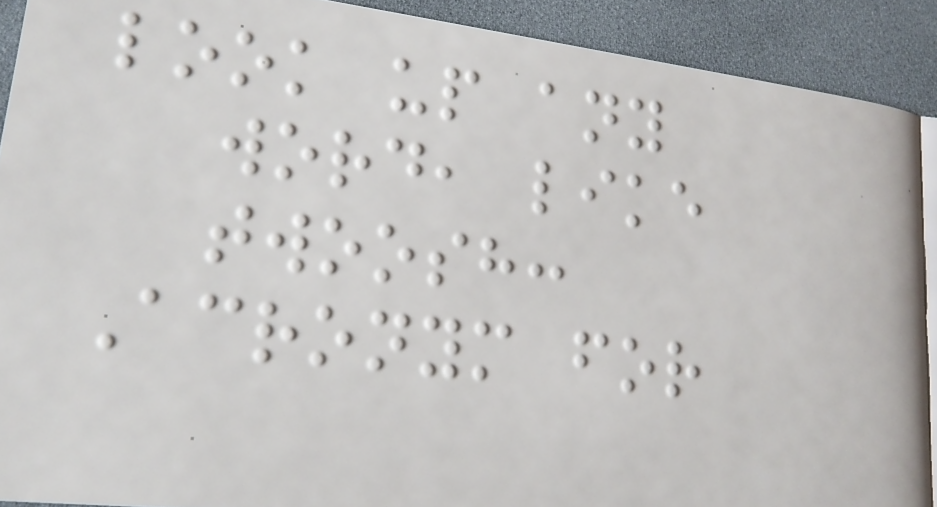look up any
word, like
twoosh:
Acronym for
